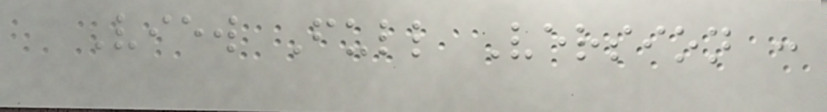View Full Version :
